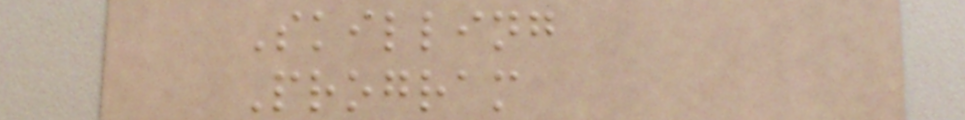Skilling
Program
